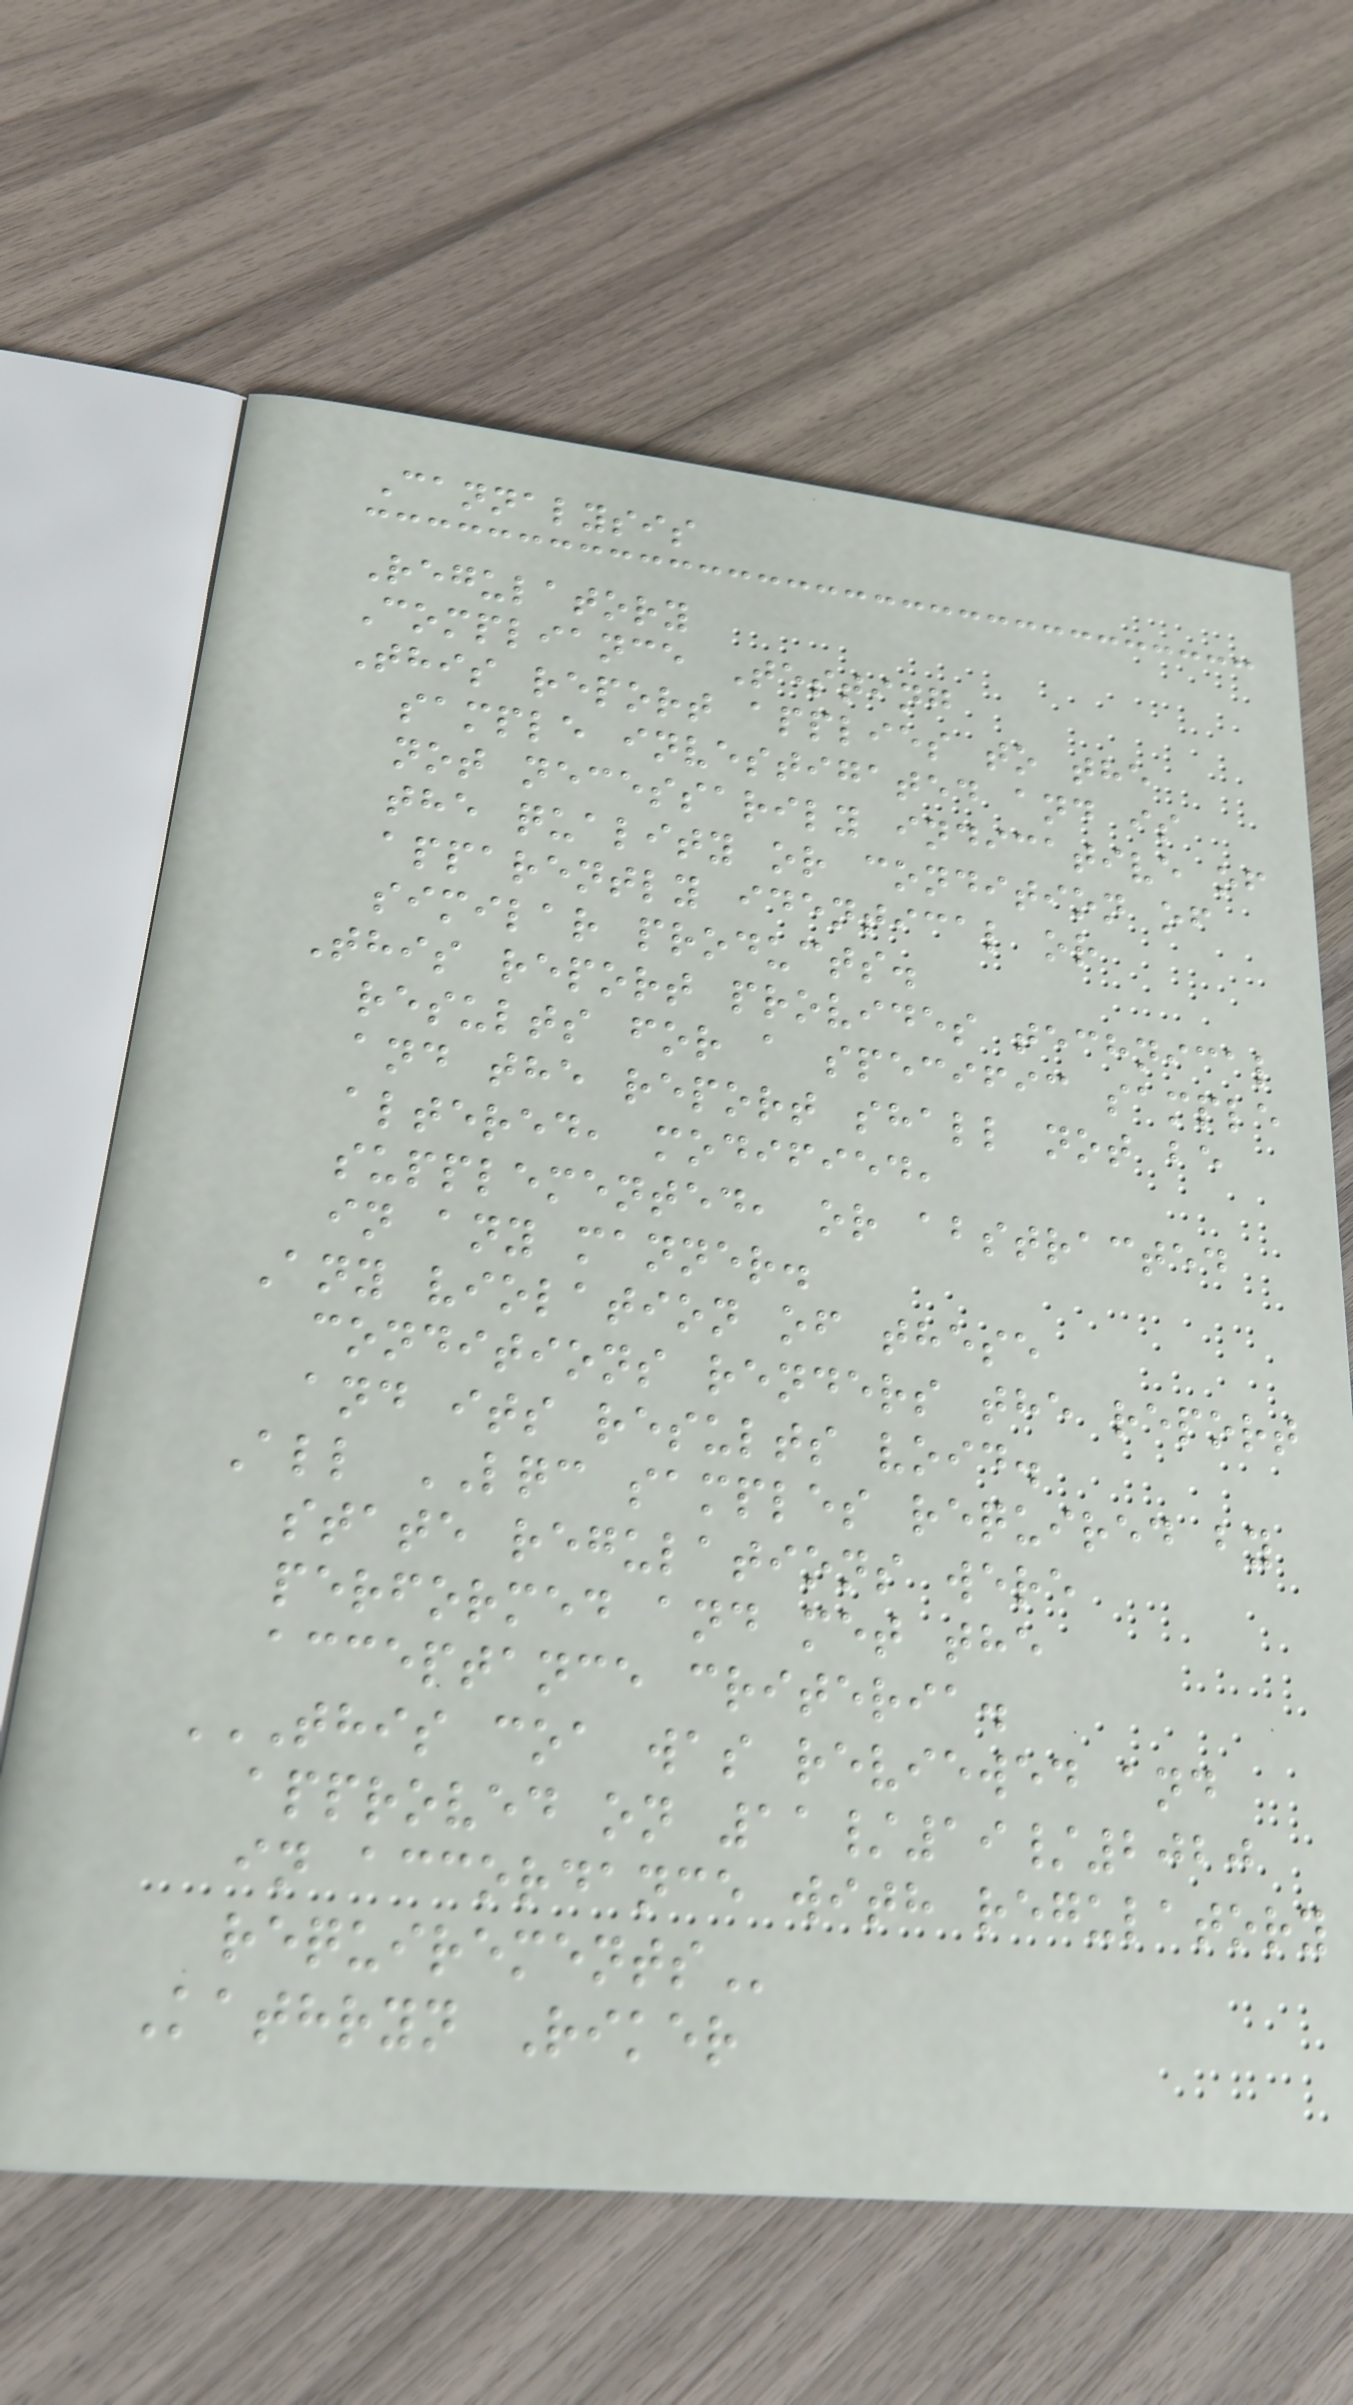Cannalysis
Regulatory
Compliance Testing
This report applies to the
sample investigated and is
not necessarily indicative of
the quality or condition of
apparently identical or
similar products.
This report provides technical
results for a specific sample
and the report shall not be
altered, modified,
supplemented, or abstracted
in any manner.
Any violation of these
conditions renders the report
and its results void.
All LQC samples required by
state regulations were
performed and met the
acceptance criteria.
THIS COA WAS REVIEWED AND
APPROVED ON 11/19/2020
IN ACCORDANCE WITH REGULATORY
REQUIREMENTS
Kathryn Riker
